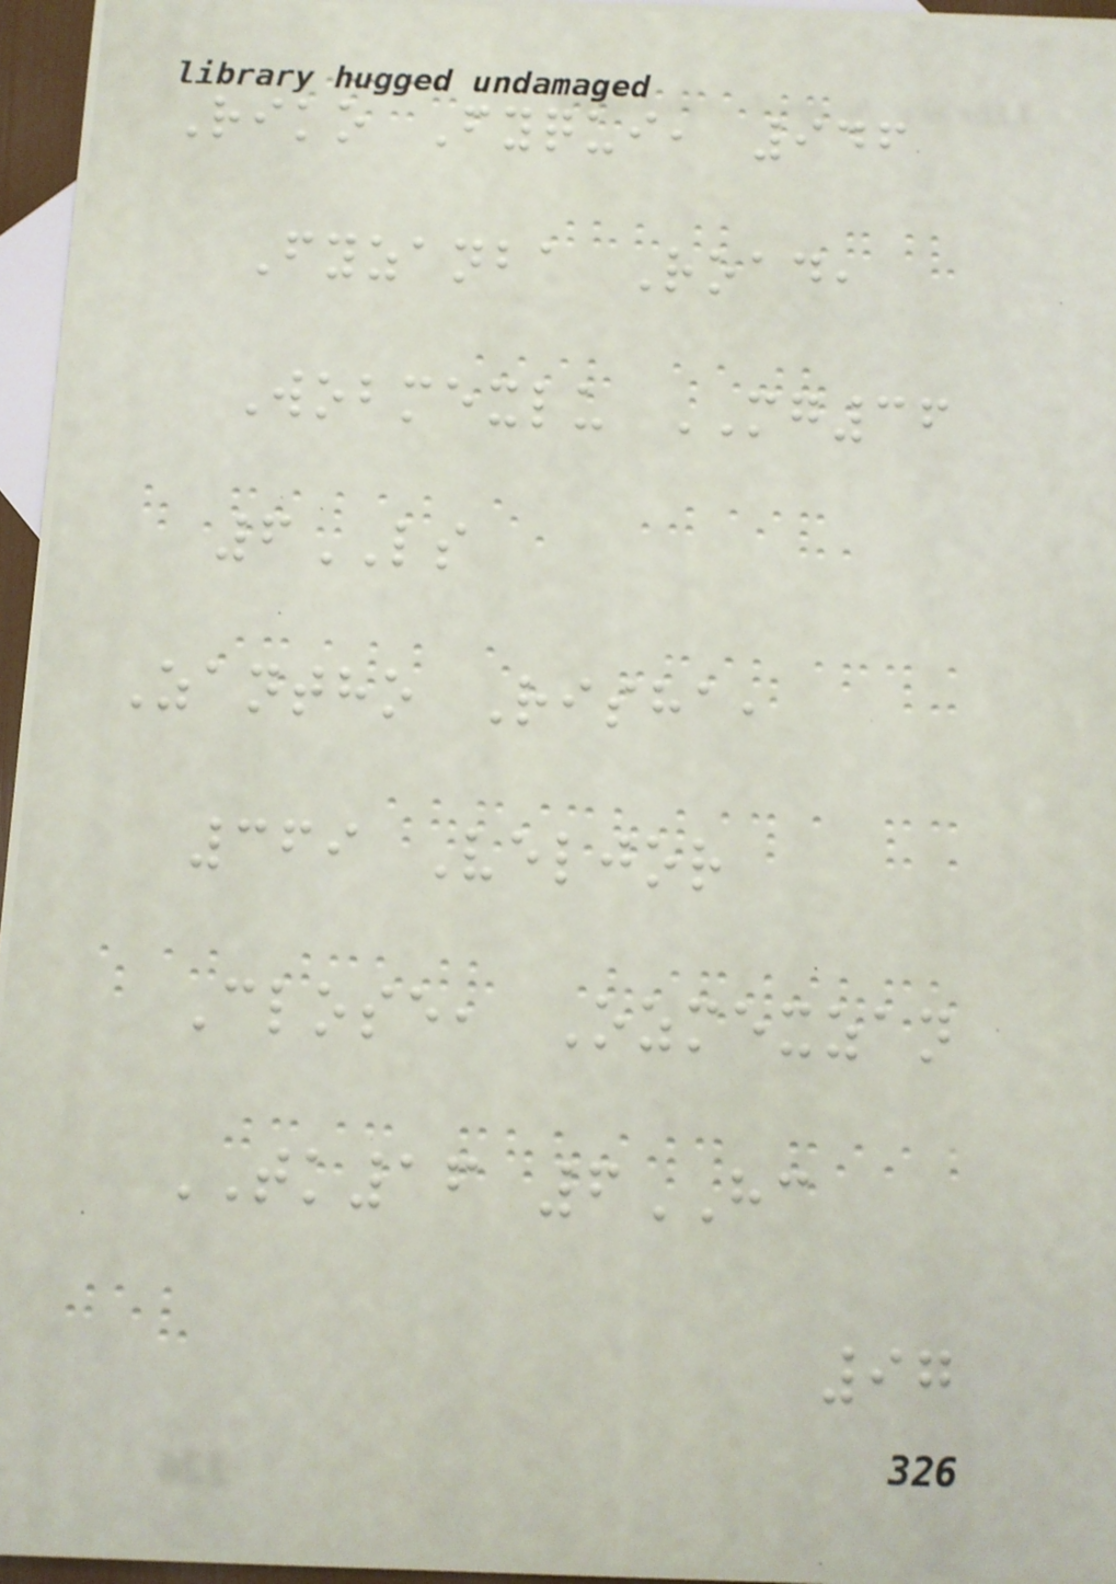Riko Fyqui, 946
Fyzanba Road,
Wobmexlu MG36
6LS
Zantho Risha,
369 Veljor
Close, Ozmexzan
TK16 6HC
97
